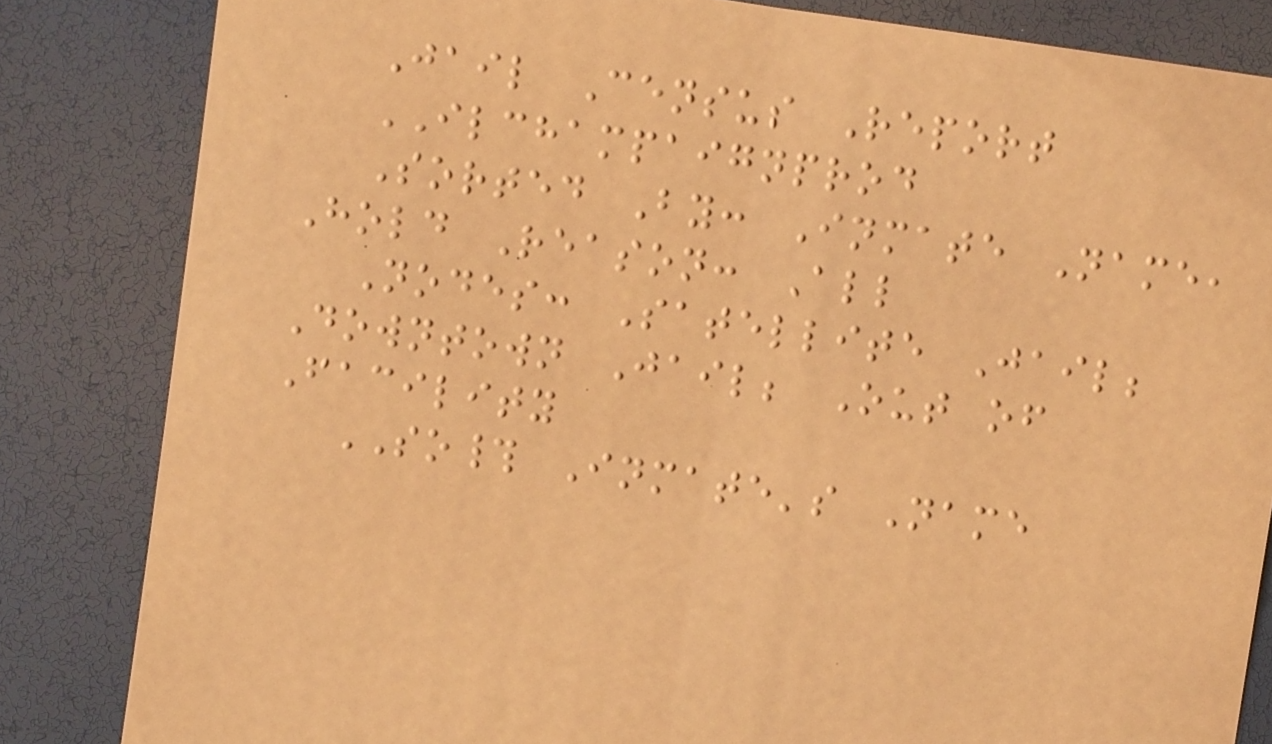Jail Census Report
ILCHAMPAIGNPROD
Sorted By: Inmate Name,
Hold Reason: All
Nodes: Satellite Jail;
Downtown Jail; Out of
Facility
SO# Inmate's Name
